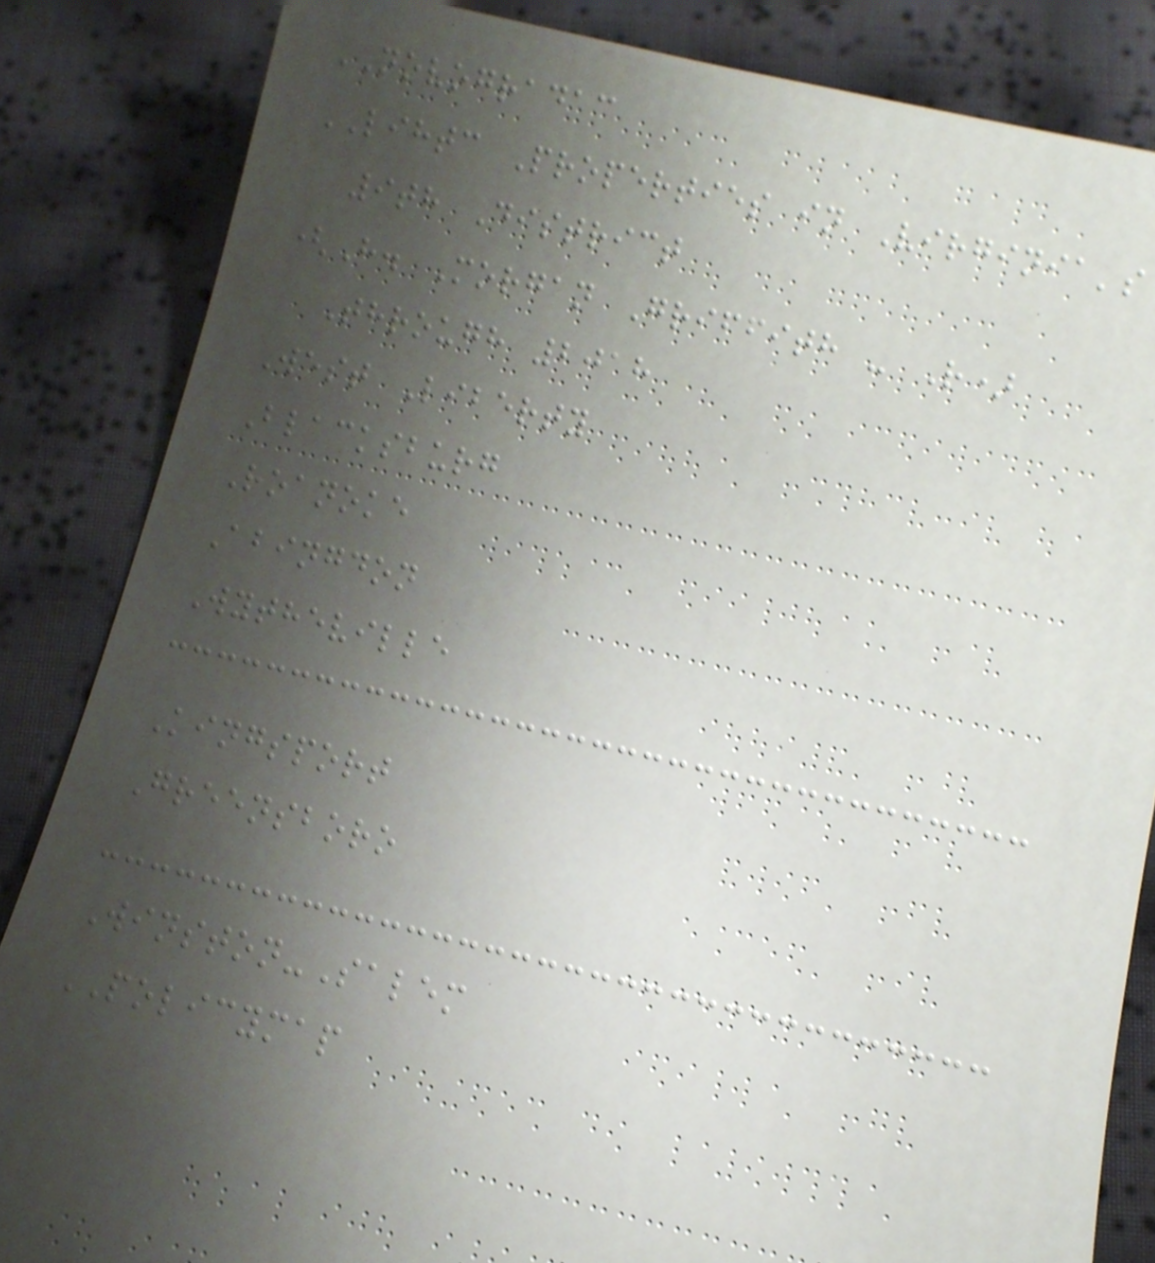NOVOGRADAC
LIHTC Properties in Virginia's
9th District
(H. Morgan Griffith - R)
Through 2018
West Liberty
Blacksburg
Roanoke
Abingdon
Wytheville
Kingsport
Greensboro
Winston-Salem
POLICYMAP
